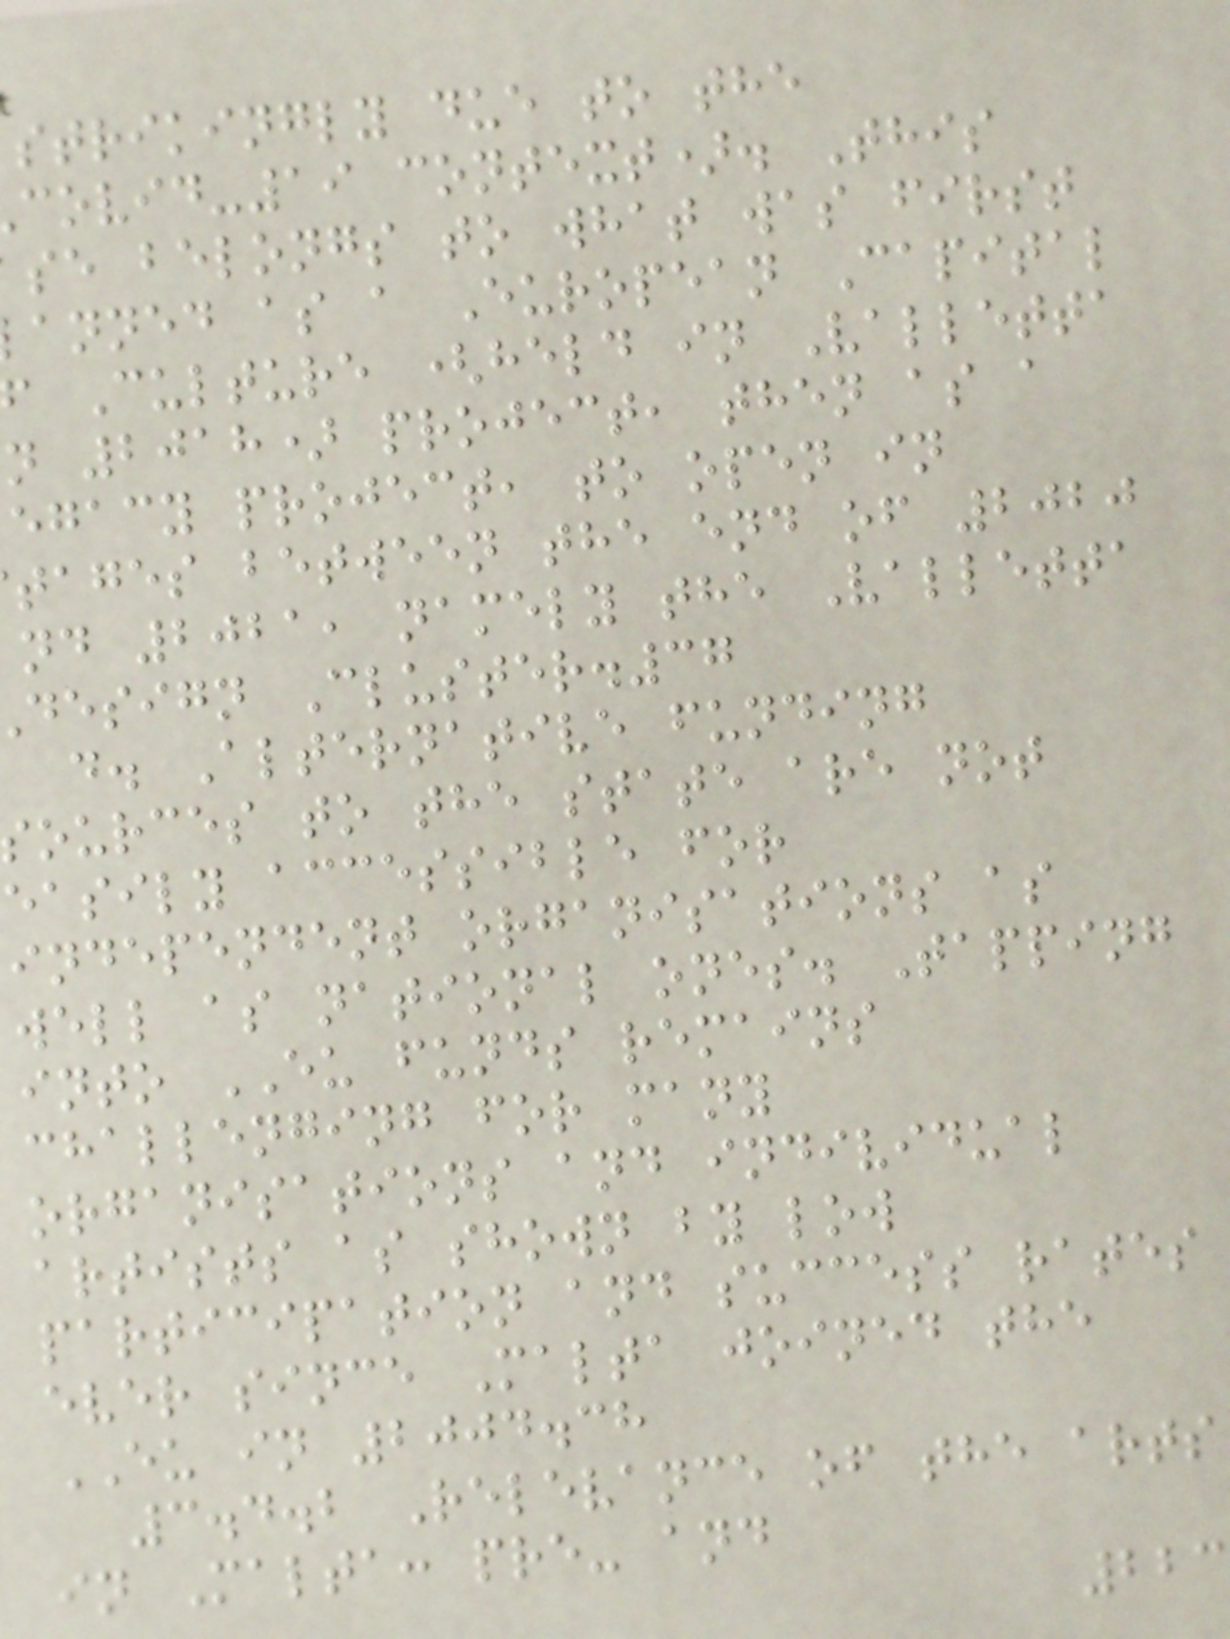strikingly due to the
covid-19 context). This
se belongs to what was first
anned as a European Capital
Culture (held in Valletta
n 2018) project, then as a
egacy project, to open in
tages between the end of 2020
nd 2021, namely the Valletta
design Cluster.37
d. Alternative funding
ources to the state are not
easily accessible for
independent organisations as
well as national ones. Tapping
into EU funds remains
challenging for many
organisations and individual
artists as shown by low
participation and success rates
ever since Malta joined the
EU in 2004.38
3.4.2 Relevance of the arts
in Malta: pre- and
223
